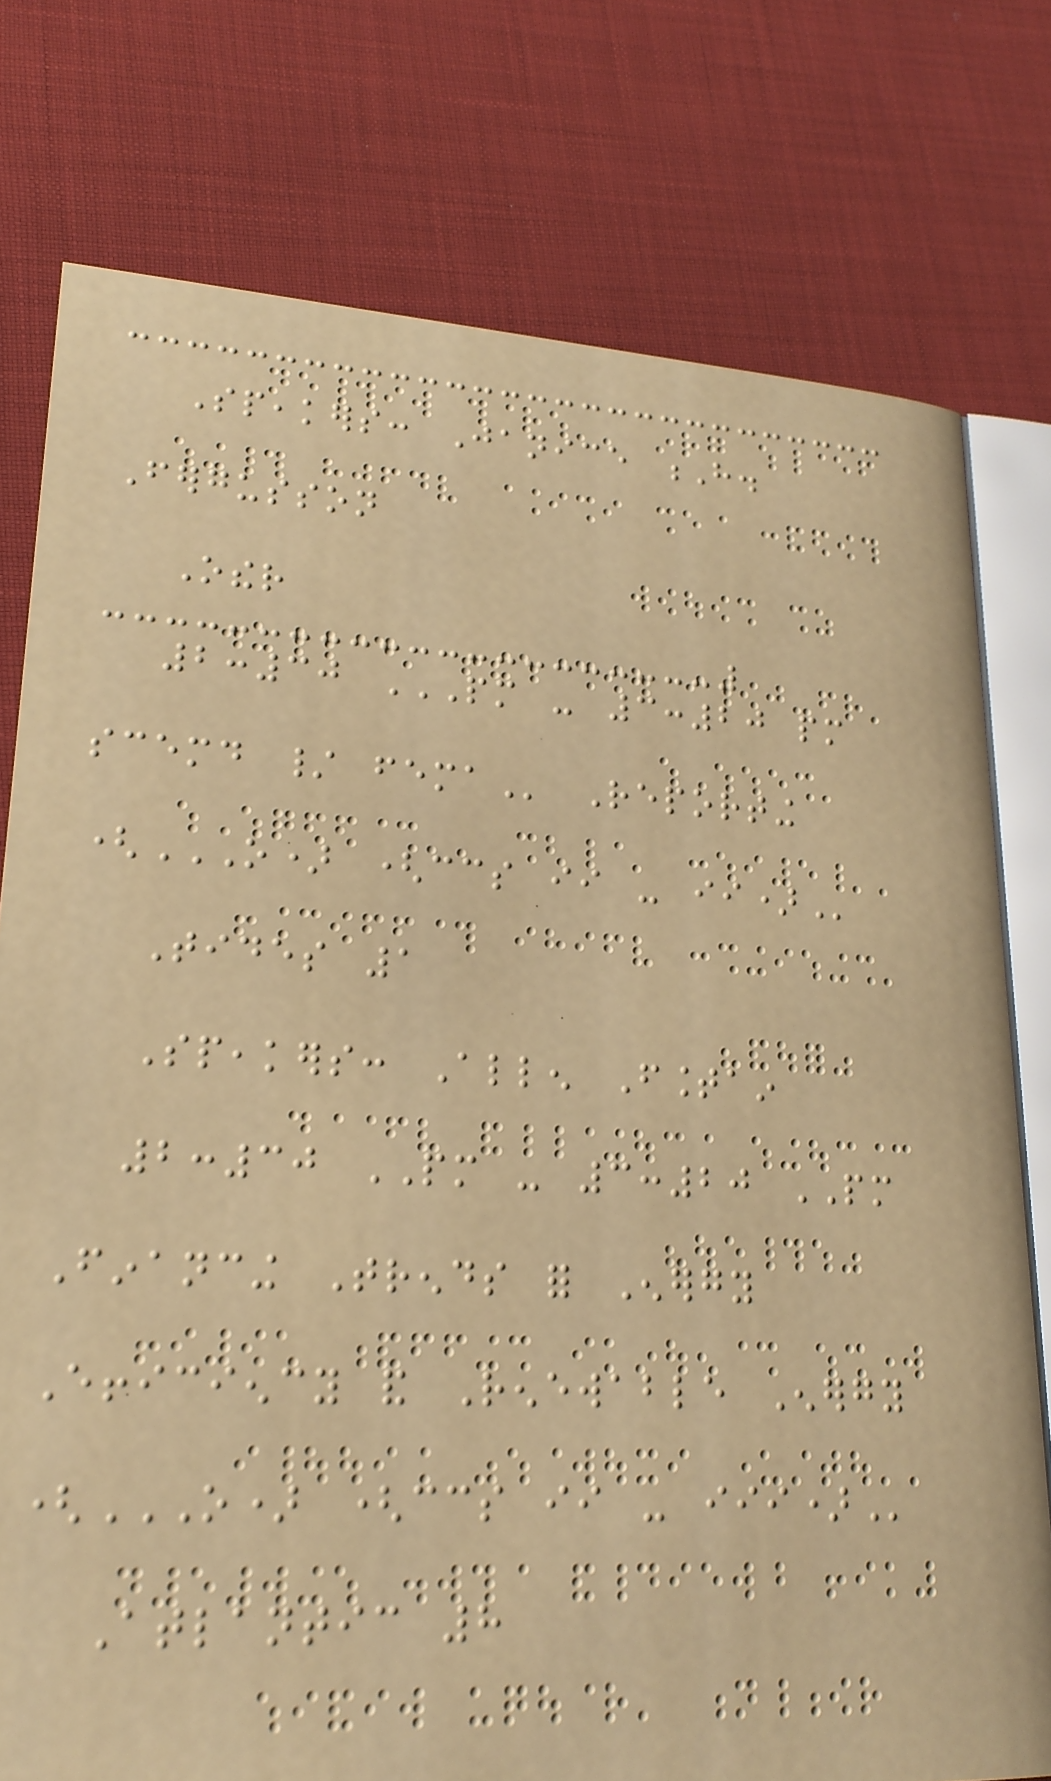Speakers: Janice H.
Fergusson
Other
2:30 PM - 3:20 PM
SCEMD / FEMA Reporting
(O) (CCS II - II)
Tides 1
Speakers: Allen Fountain
2:30 PM - 3:20 PM
Financing Trends for Energy
Efficiency and Renewable Energy
(O) (CCS II - III)
Atlantic 8
